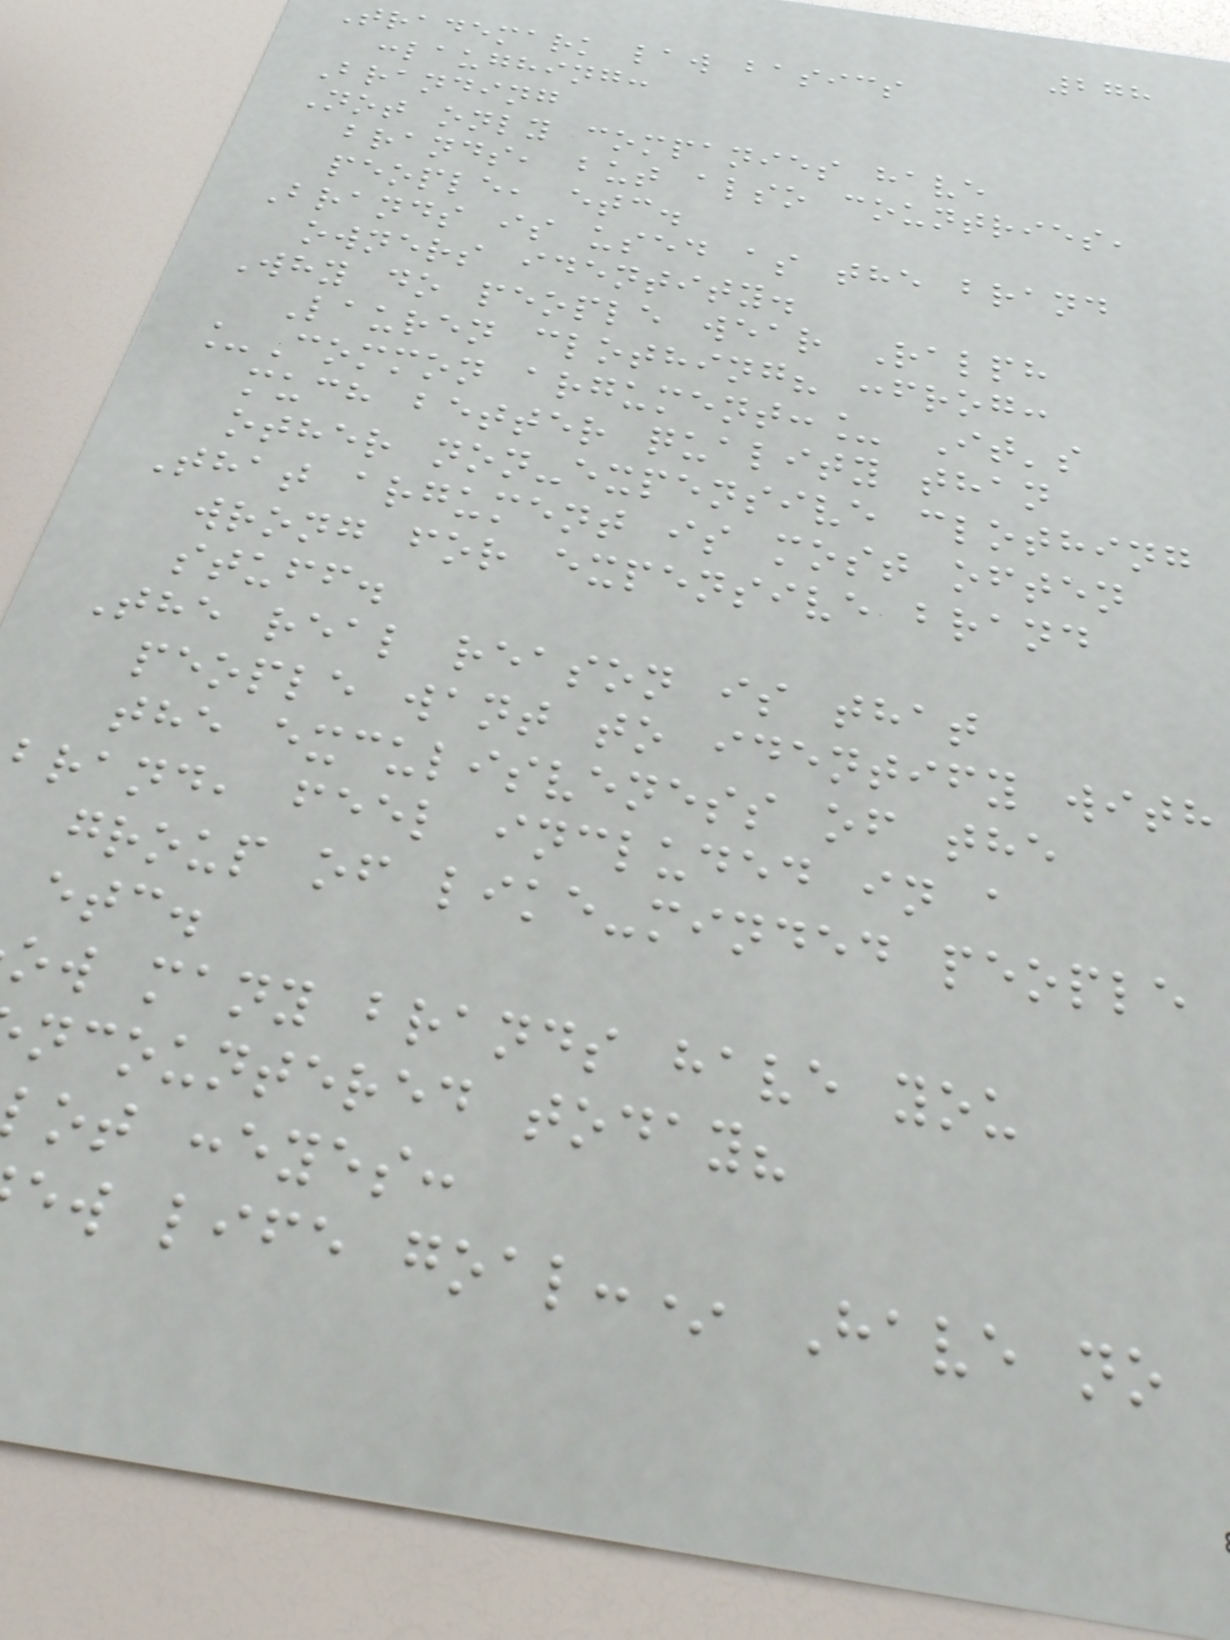278
Trademark law basics
:laughing:
Branding
Not only companies have
brands, but also countries,
people, etc.
Brands is used as the brand
owners identity.
Why do people wear Ralph
Lauren clothing? :frog:
_Common argument:_ It's
much better quality than
other non-expensive clothing
That argument is most often
wrong for expensive brand
stuff.
The real reason is that
people want to identify with
the exculisveness of the
brand, feel included in a
group of like-minded people
etc.
ow many brands have you
ncountered today?
ot :eyes:
ew life goal:* Have no
